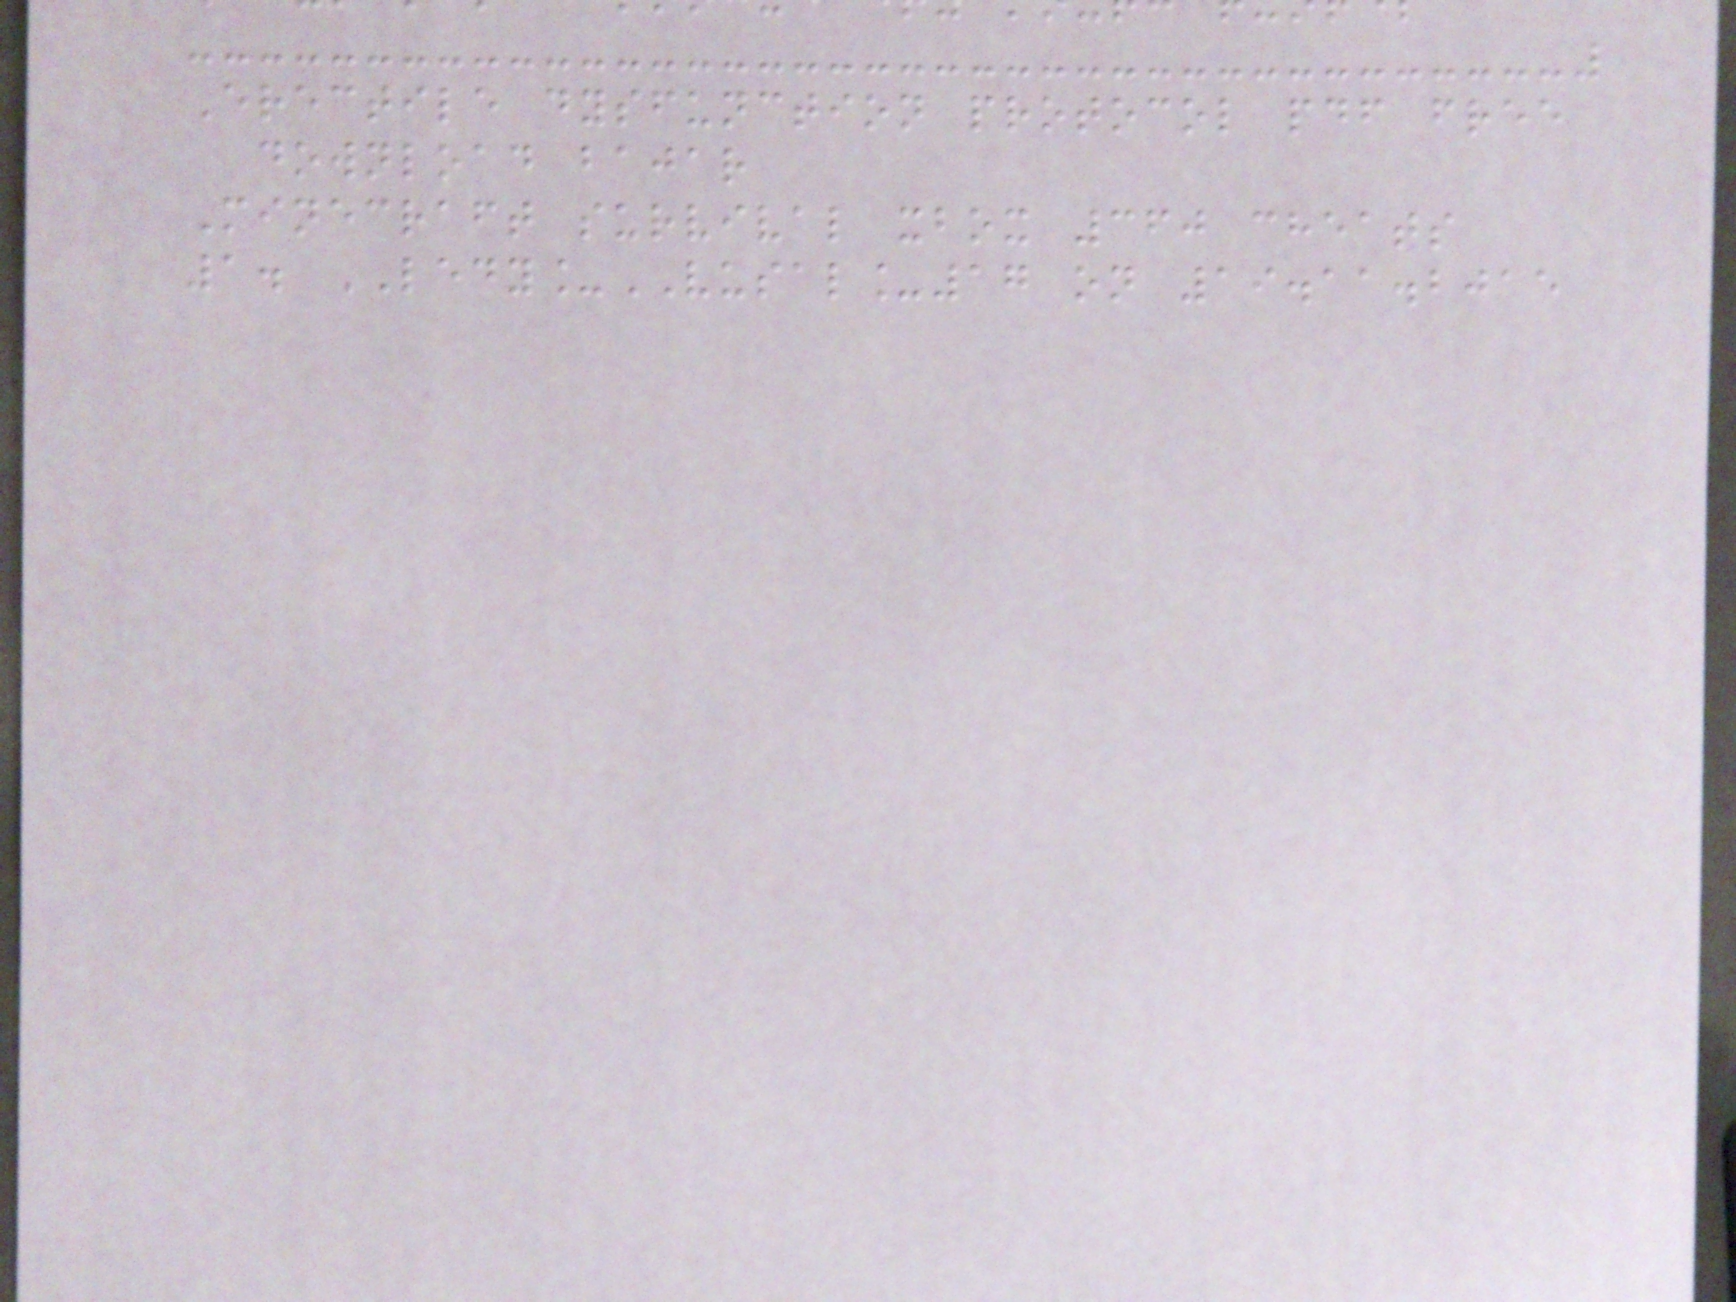Erectile dysfunction protocol pdf free
download bajar
Minecraft survival xbox 360 cheats
1. LEDY_VUSAL_17 on 19.11.2015
